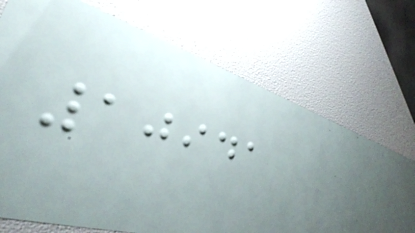10941
